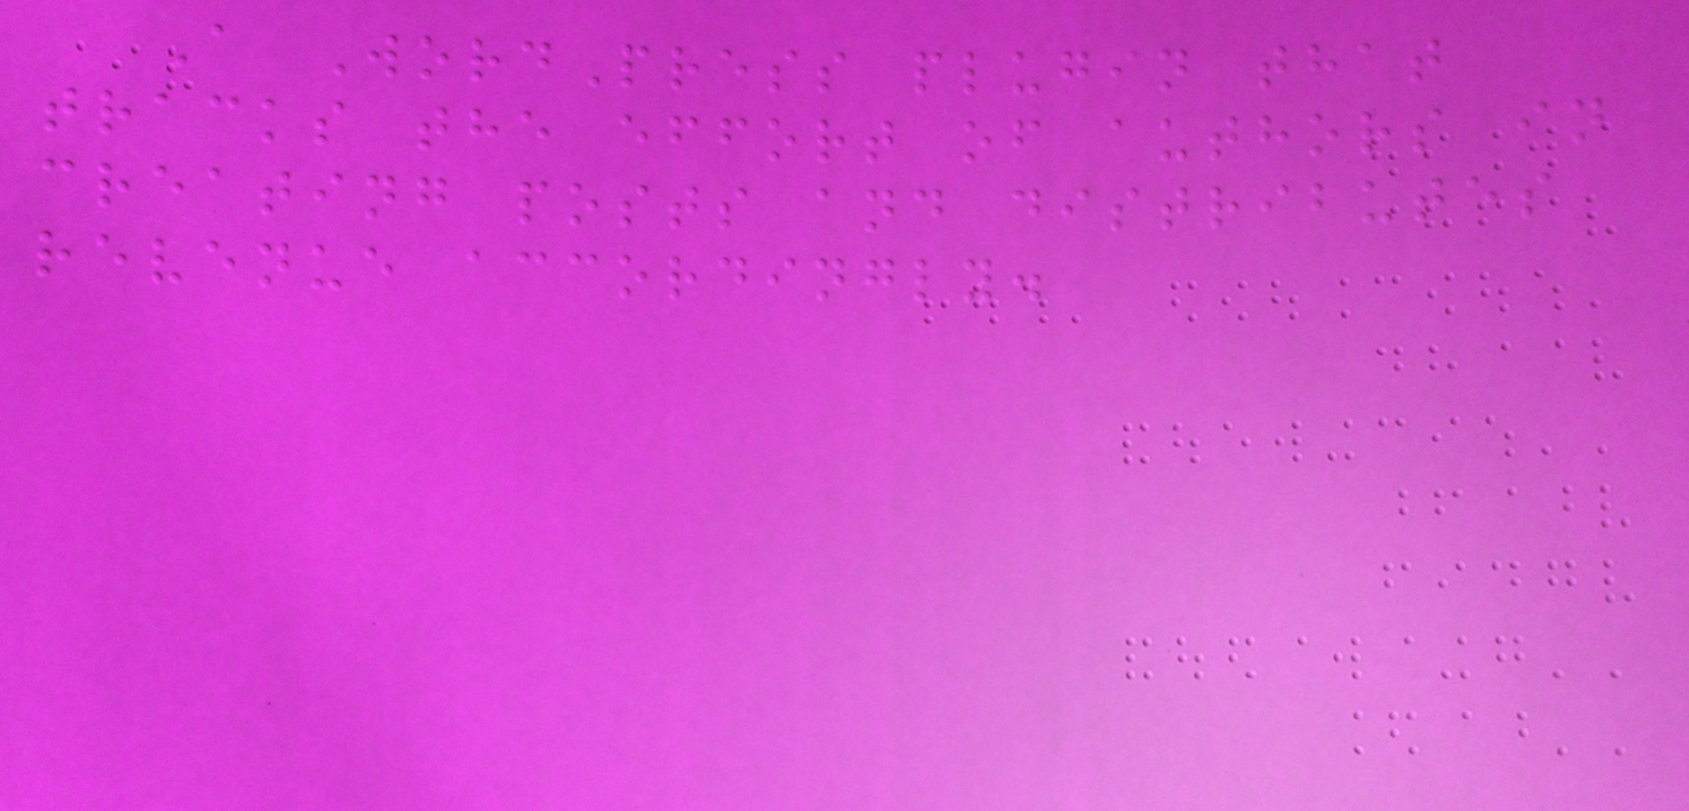A WordPress plugin that
tracks the effort of authors in
creating posts and distributes
revenue accordingly.
